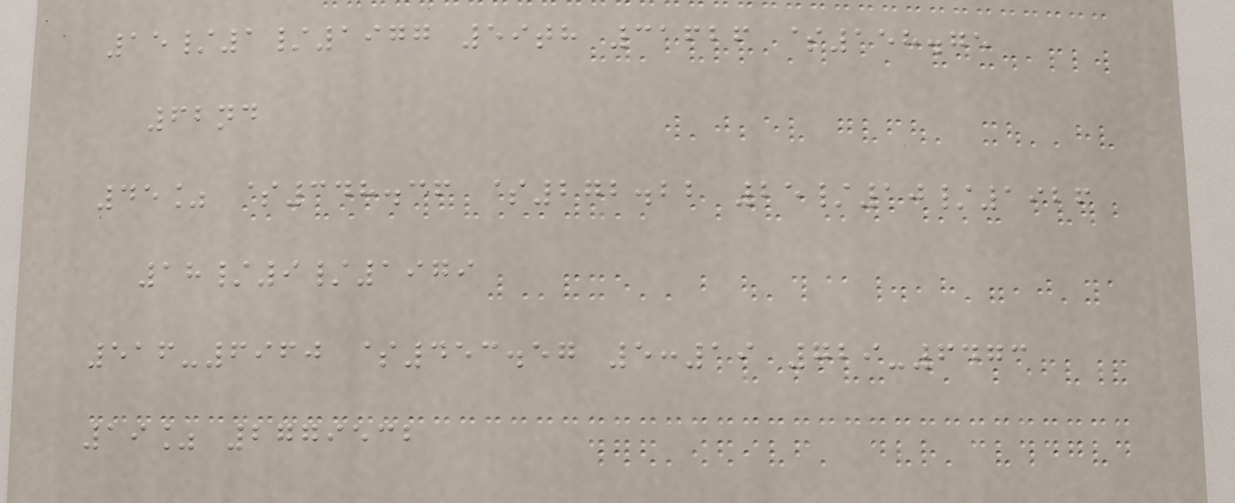15/1/1977 59th 31626 $158.75
62nd
45% $348.36 $272.22 25/10/1926
18/9/1979
516-6960 $453.57 5:19 729-6473
19% 2779532
